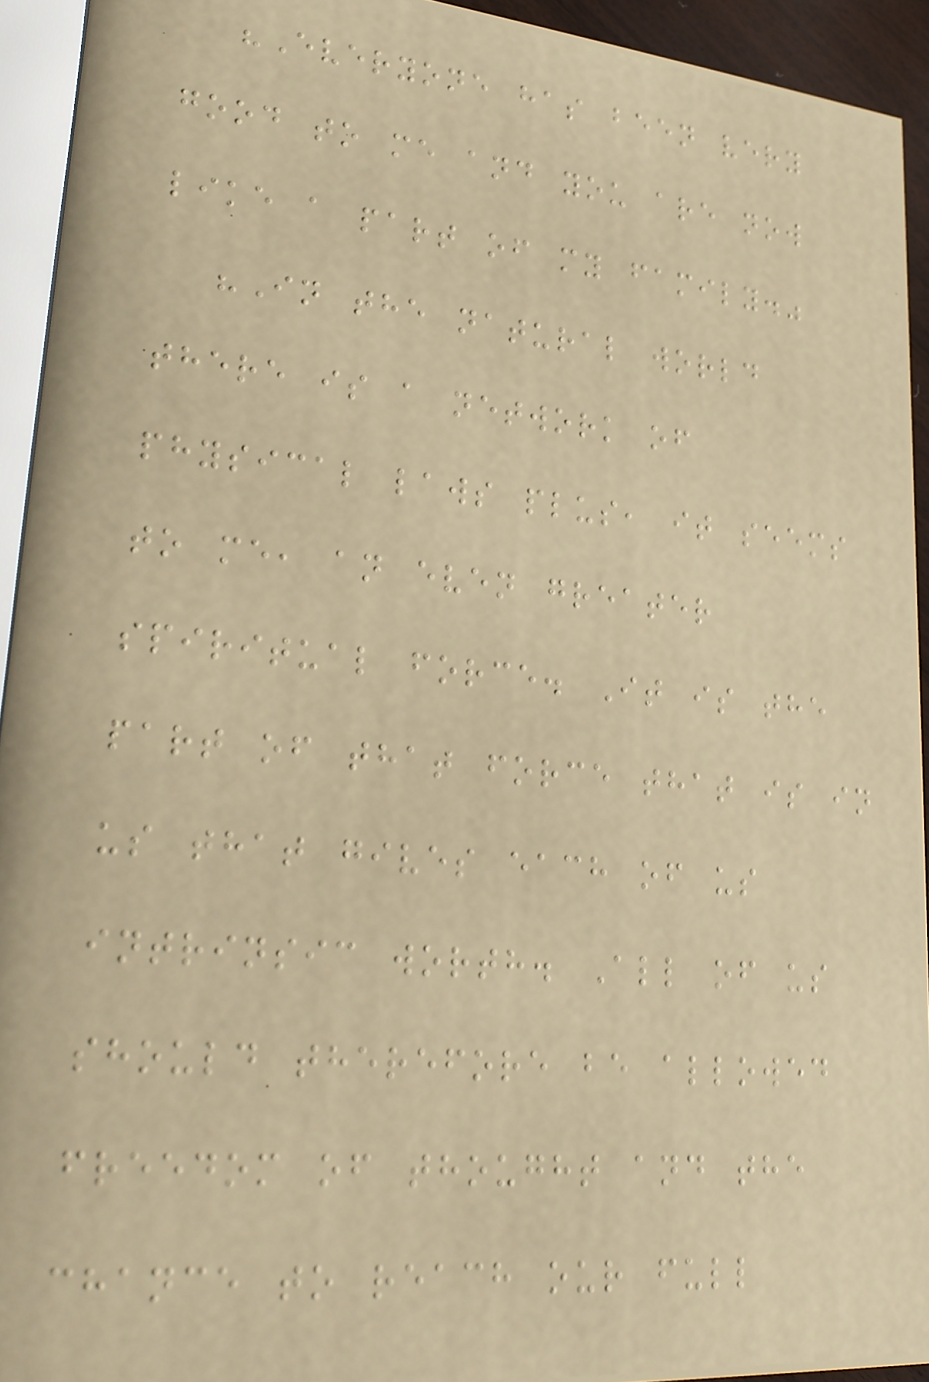"Everyone has been very
good to me and you are now
like a part of my family."
"In the natural world
there is a network of
physical laws plus, it seems
to me, an even greater
spiritual force. It is the
part of that force that is in
us that gives each of us
intrinsic worth. All of us
should therefore be allowed
freedom of thought and the
chance to reach our full
